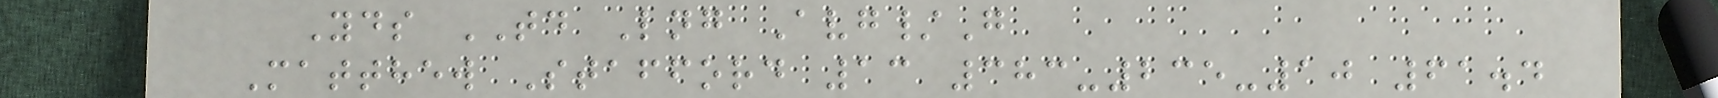Yds TD Lng Avg/G
Matthew Stafford 13 383-235-10 61.4
